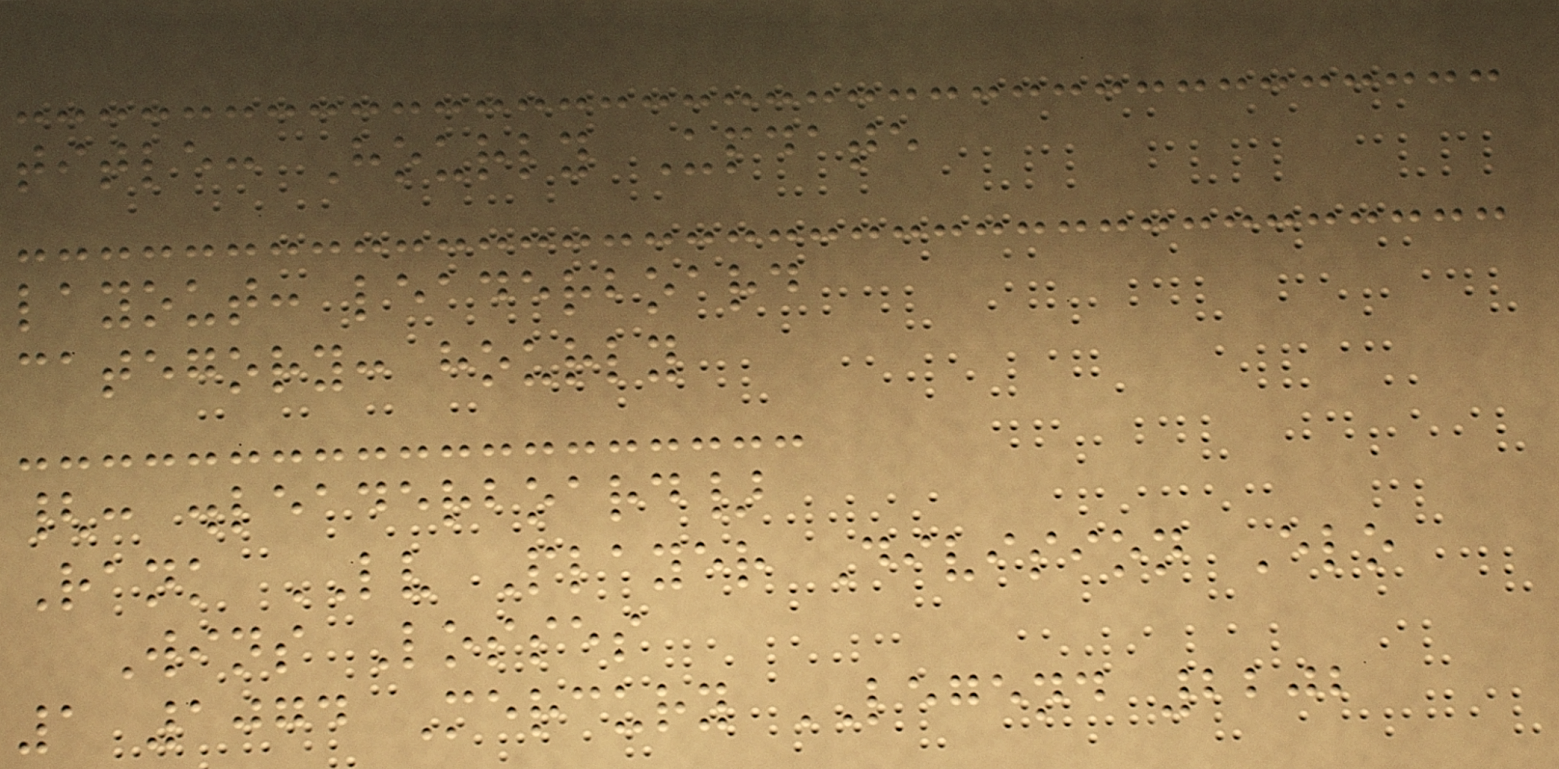title: Hourly Update
layout: leaderboard
category: hourly
{: .leaderboard}
Rank LV Player Division Elo
Wins Losses
1 1074 Mercury LEGEND 2202
